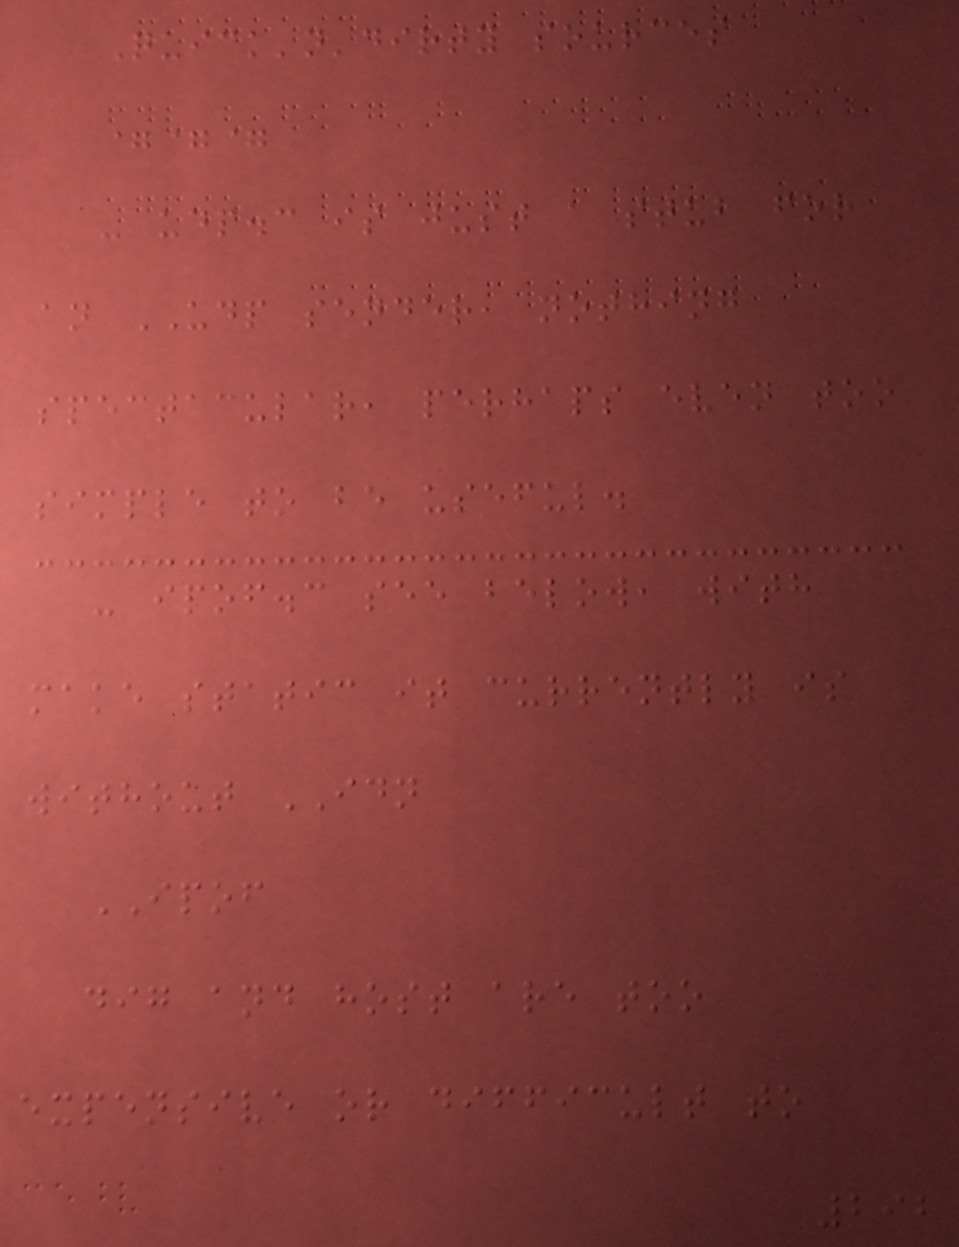Quick'n'dirty sources
===
- udp.c is just a stub for
an UDP sender, nothing
spectacular, perhaps even too
simple to be useful.
- ipof.c see below, with
make static it currently is
without IDN
IPOF
dig and host are too
expensive or difficult to
292
